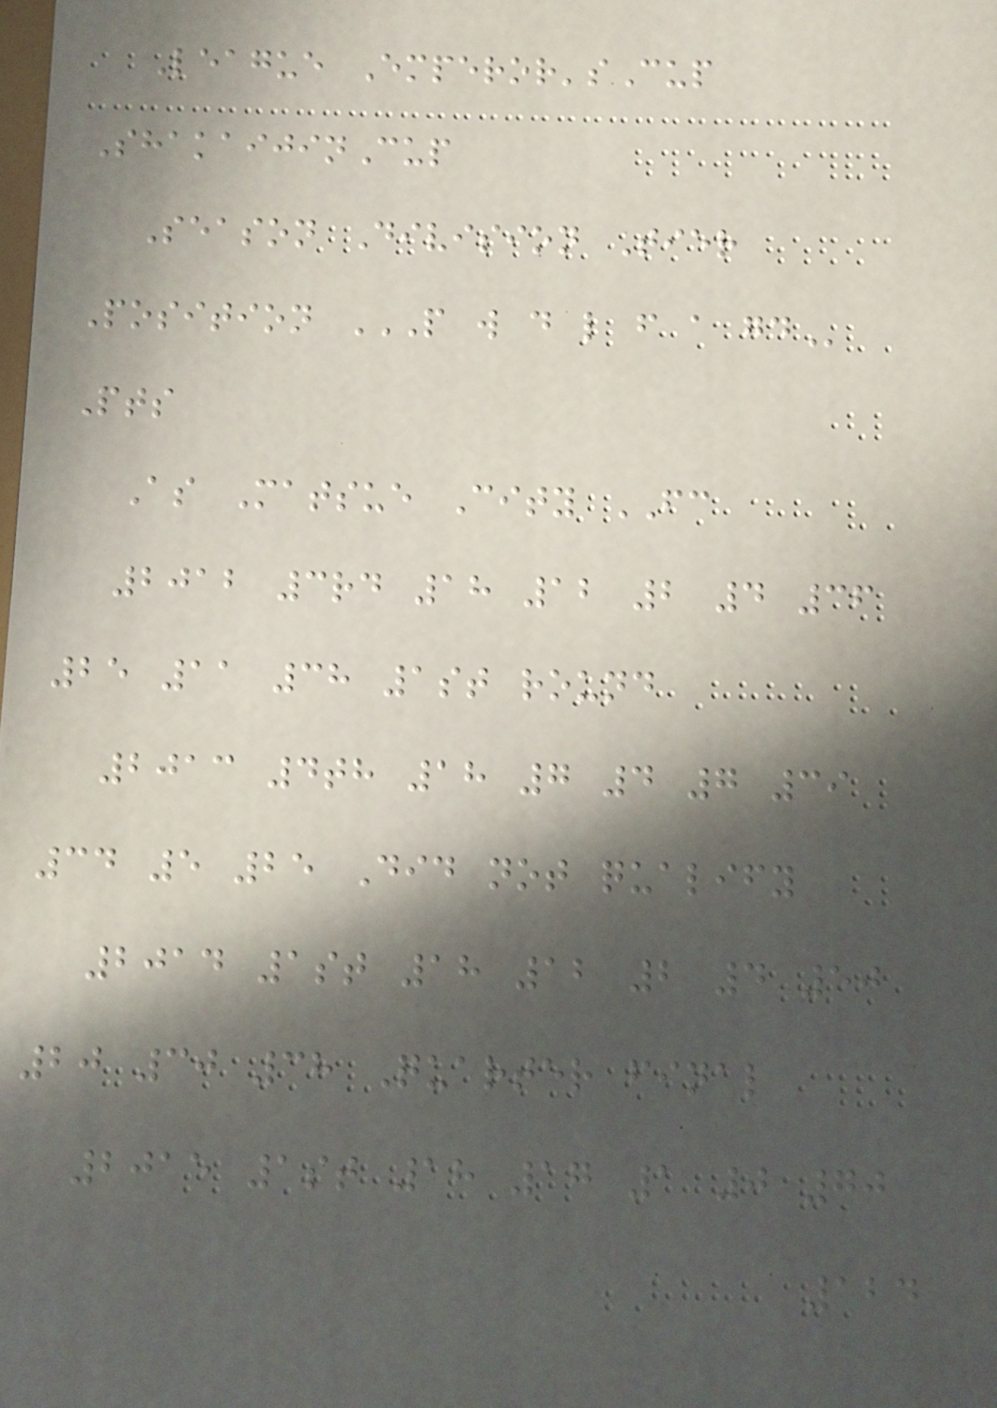League Emperor'sCup
ShakaijinCup
Season Division Tier
Position P W D L F A GD
Pts
As Matsue City FC
2012 3rd 18 12 2 4 36
25 11 38 1st round
2013 4th 18 7 4 7 39
34 5 25 Did not qualify
2014 1st 18 12 2 4 50
20 30 38 Quarter final
2015 1st 18 17 1 0 70
124
